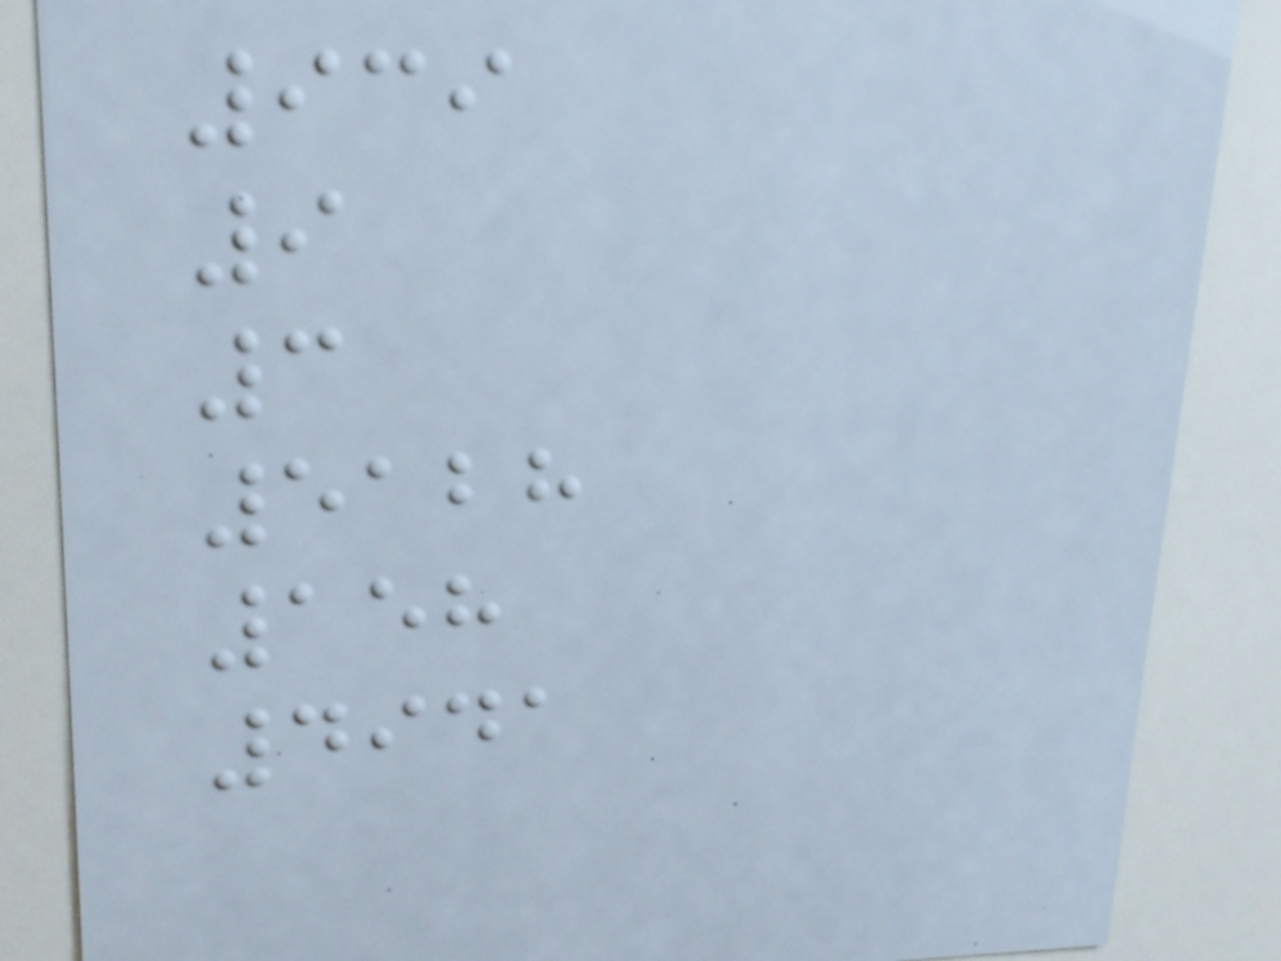939
9
3
5128
158
4941
